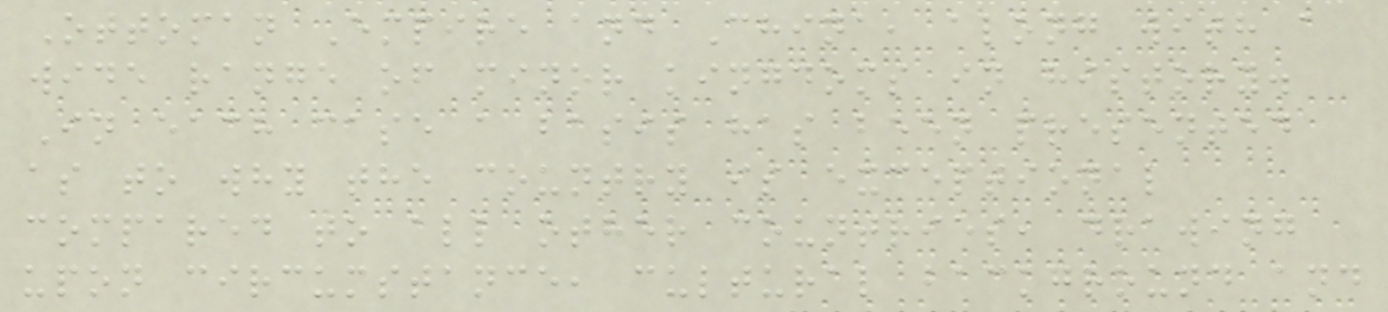Ottoman Empire and China, along with a
wide range of minor kingdoms in history.
In each case a basis has been presented
as to why the country is exceptional
compared to all other countries, drawing
upon circumstance, cultural background and
